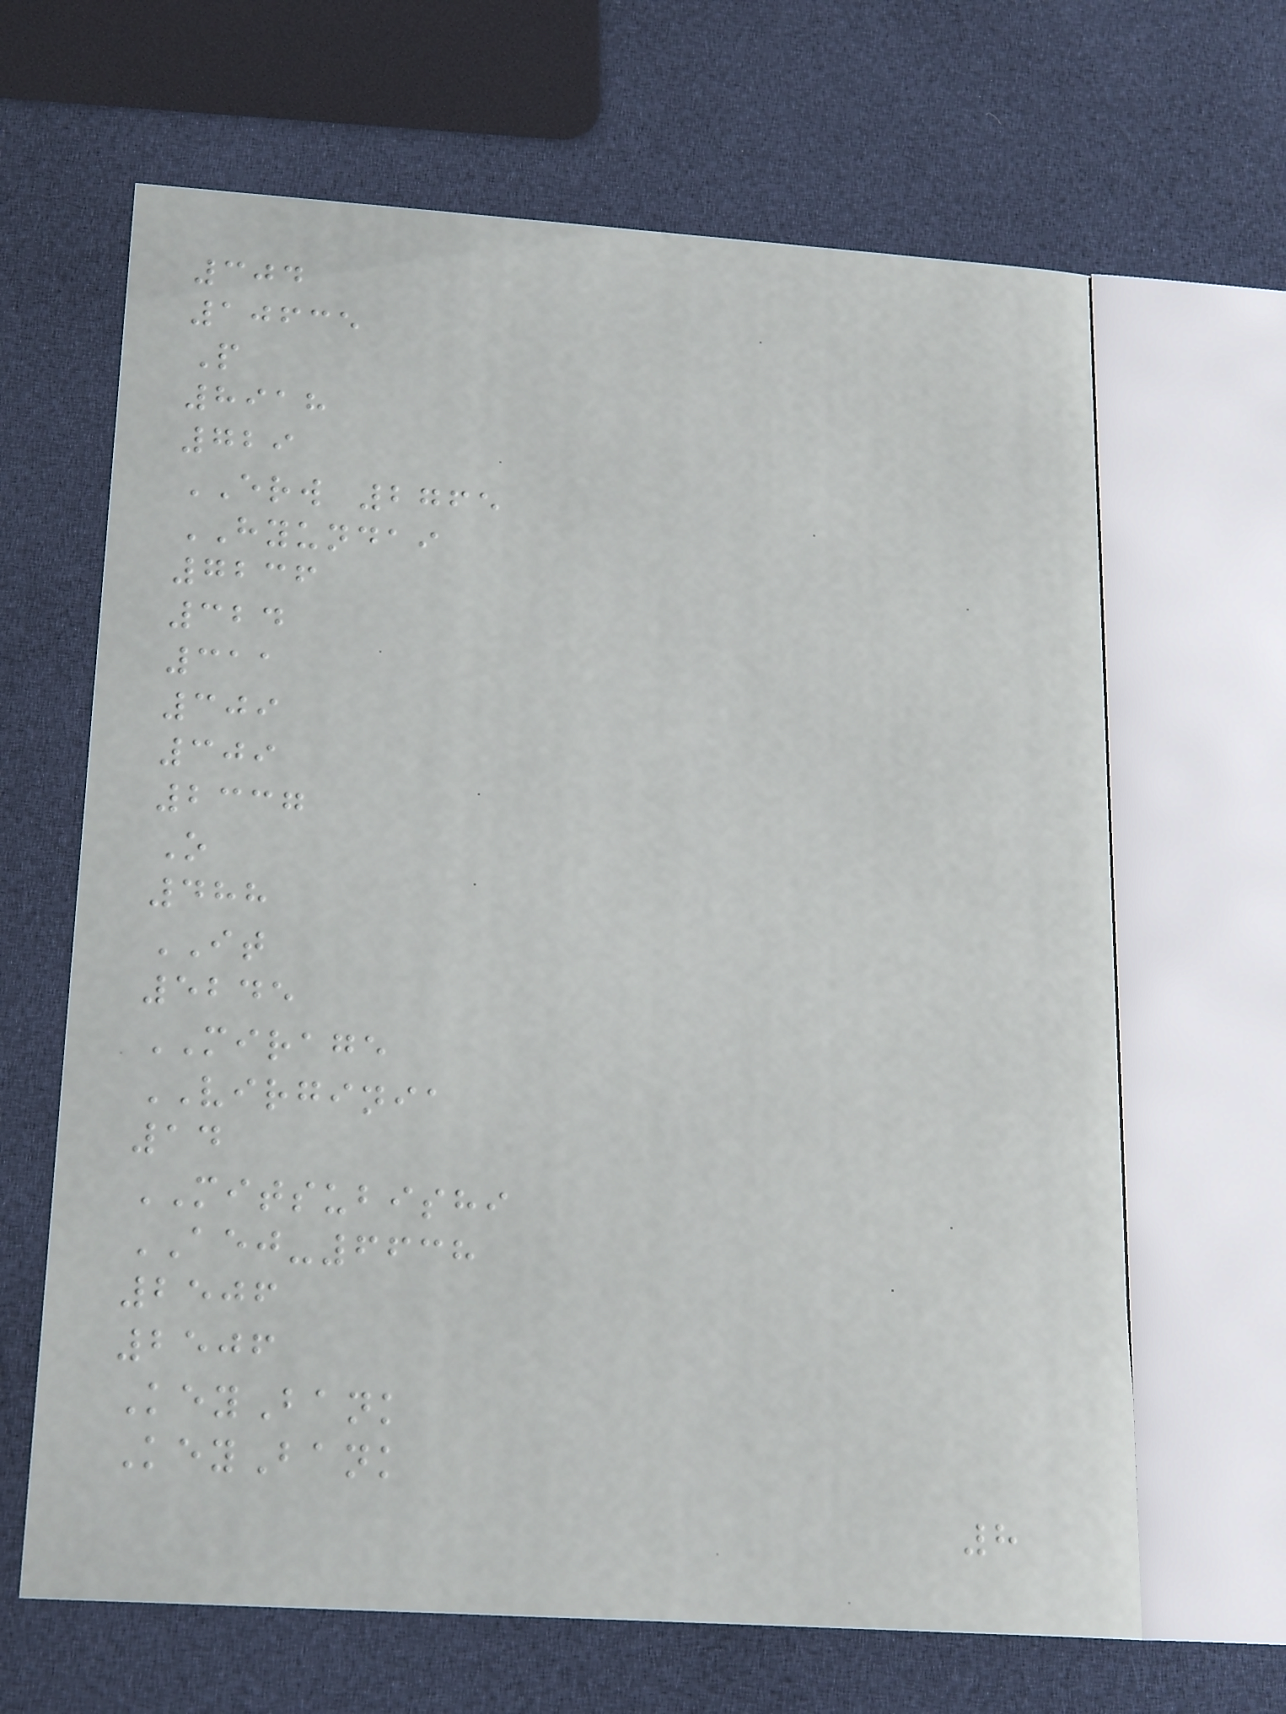304
10635
P
8918
729
ERW 2765
HYUNDAI
7236
324
311
309
309
2337
O
488
IT
5245
MIRAGE
VIRGINIA
14
MITSUBISHI
AEJ-6638
2506
2506
KeyBank
KeyBank
8
